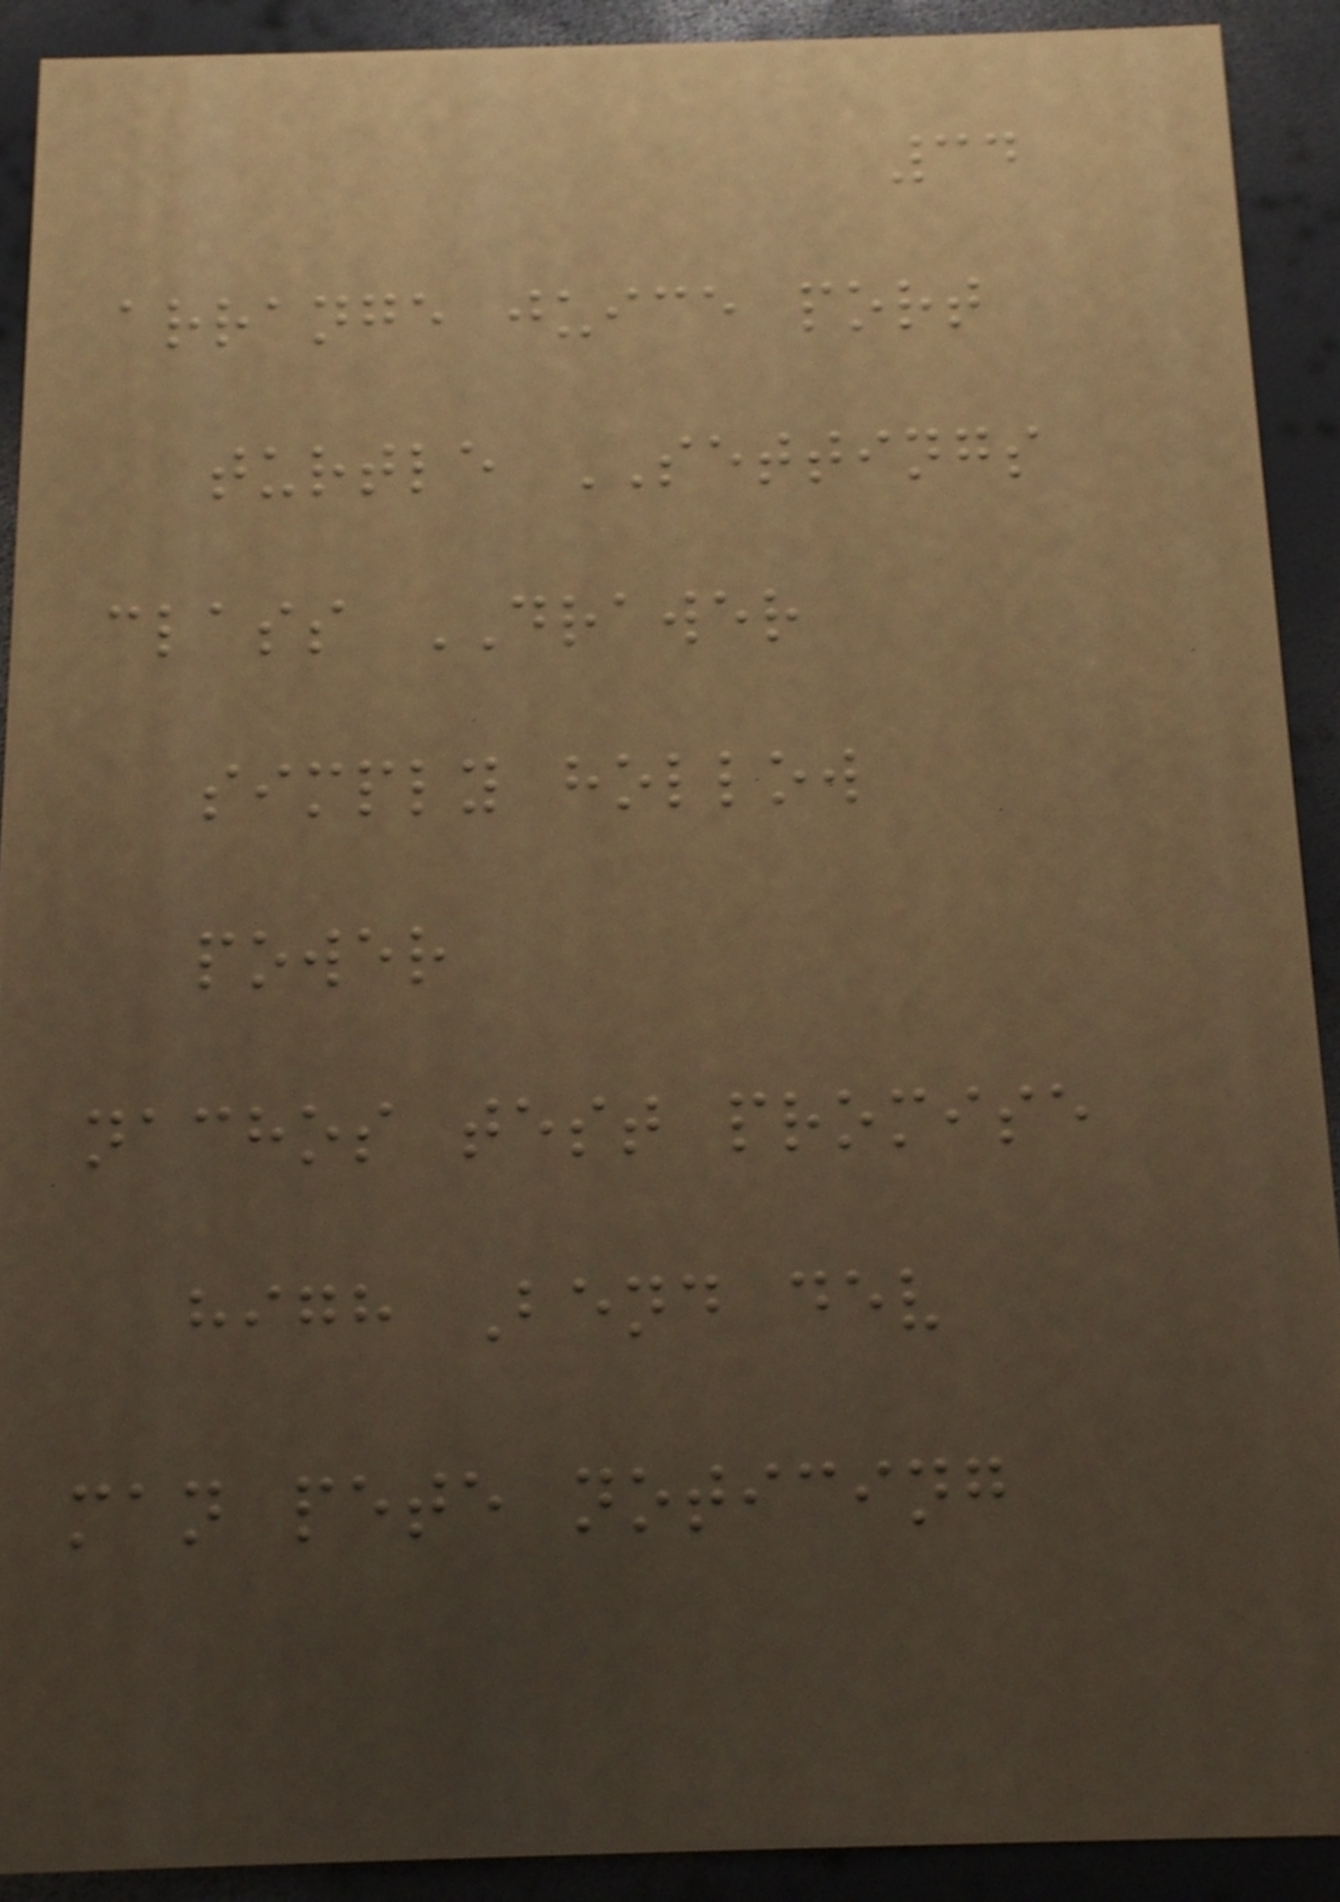34
arrange juice port
turtle SETTINGS
class DRAWER
simply hollow
power
nachos test promise
high Bend dev
man pete noticing
